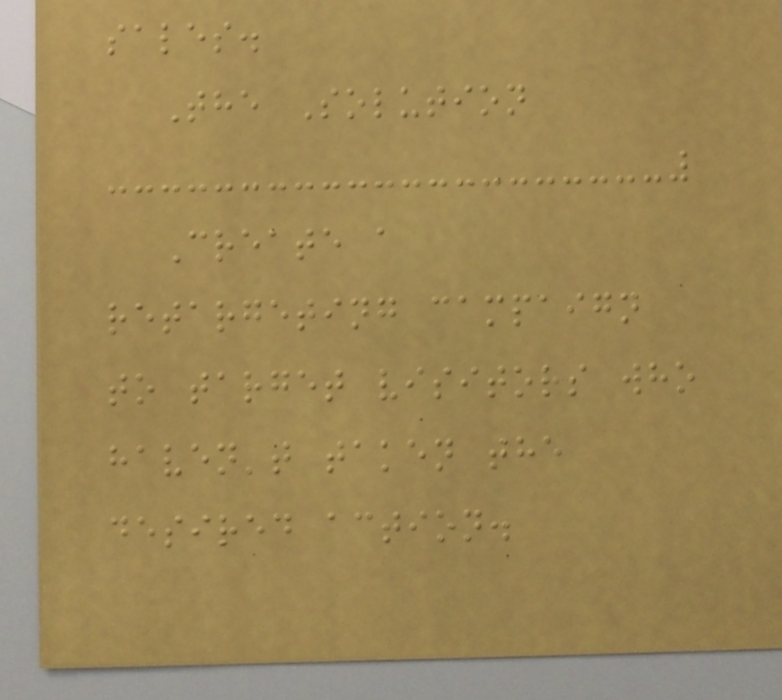sales.
The Solution
Create a
retargeting campaign
to target visitors who
haven't taken the
desired action.
